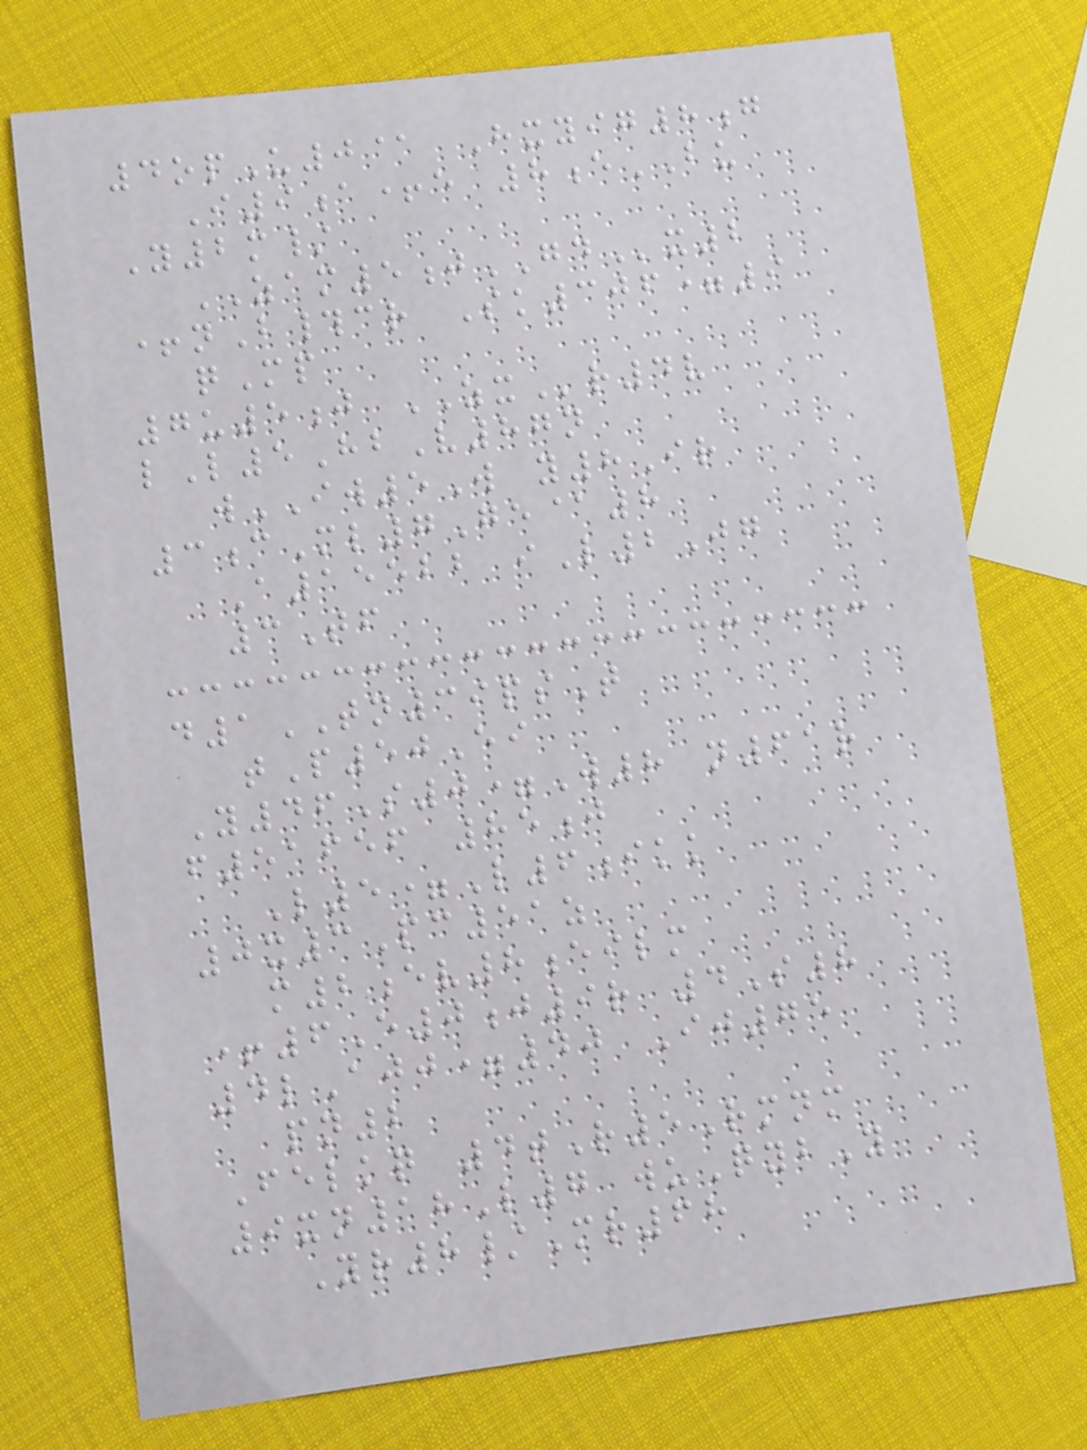4opU0@ Hxyig8g
I9a+e 8eBU
Y2m/
ZAM5jGDx2
+nB#cr Sk306=9
qMp
7u5j ZXr4v
lL5HbV87n
wIW5W y8Ir
3cMl7Ge@8
A15522 iL2Jg
3Tf
d1TN39psT
tP50Ei
Y46S0=W8 n61r
f51656 85j
L5=L6ikk
0x3Pc51z
m2ev8eilm
+6E0j9r 4S8
4lAjj=40 Ij75
pn2
Felkq 4tR5Rmnm
9xn18L7 wuQybY
Yr8/Mr68
